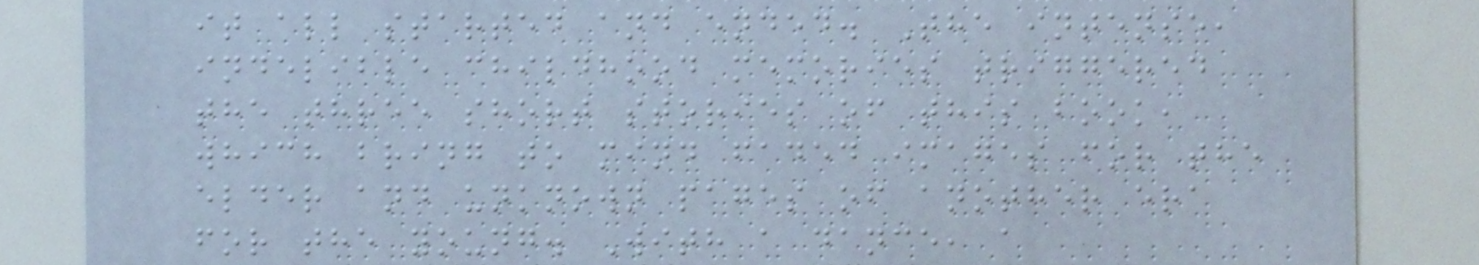it all started and ended. The intense,
indelible childhood memories triggered
the three short stories of this book,
which bring to mind faded images for the
elder and unknown pages of another era
for the young. With a dance, a
